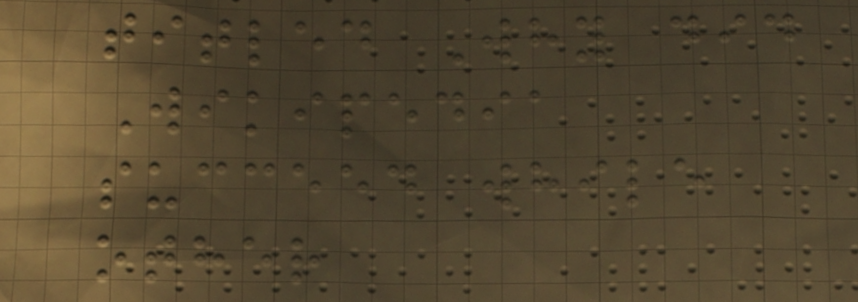titled Why did
Wikipedia
succeed while
other
